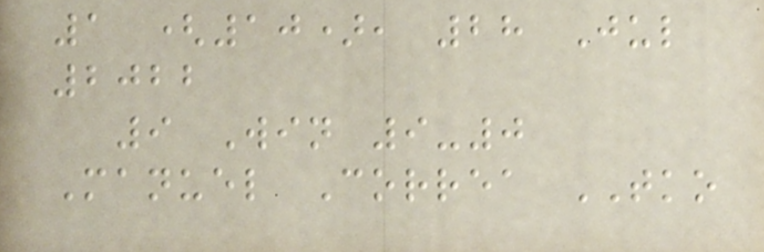1 (10), 28 Jul
2022
9 Win 9-0
Manuel Correa TKO
